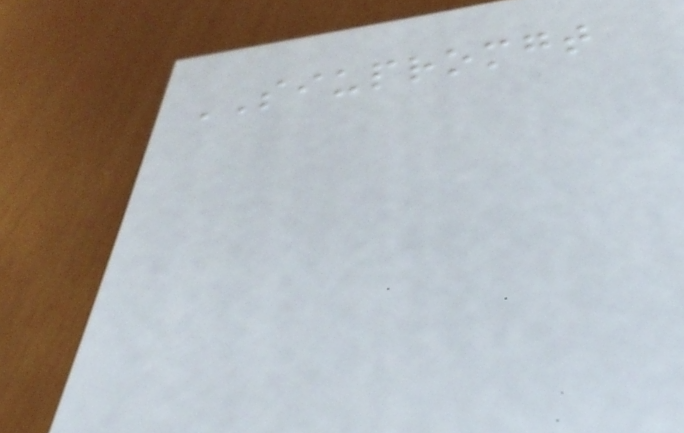SIUPROMGT
